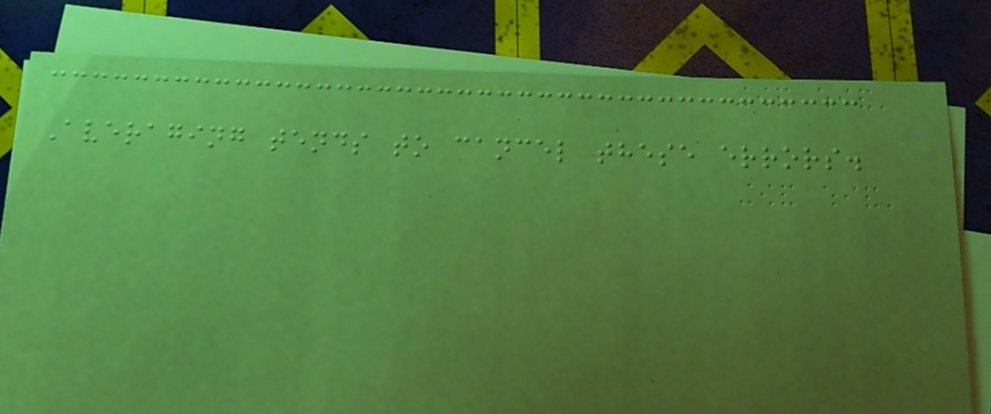Averaging tends to cancel these errors.
